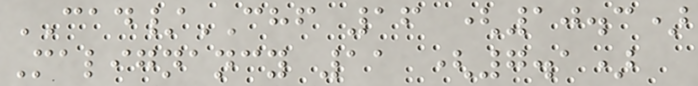CAD/CHF 16 (10.3)
Malignancy 11 (7.1)
